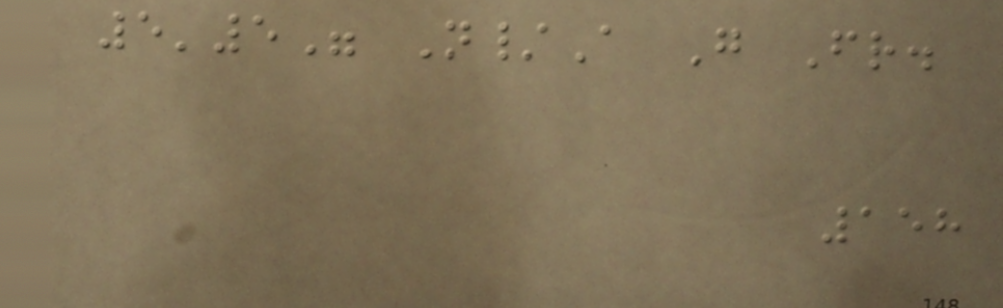5'5" N/A G Fr.
158
